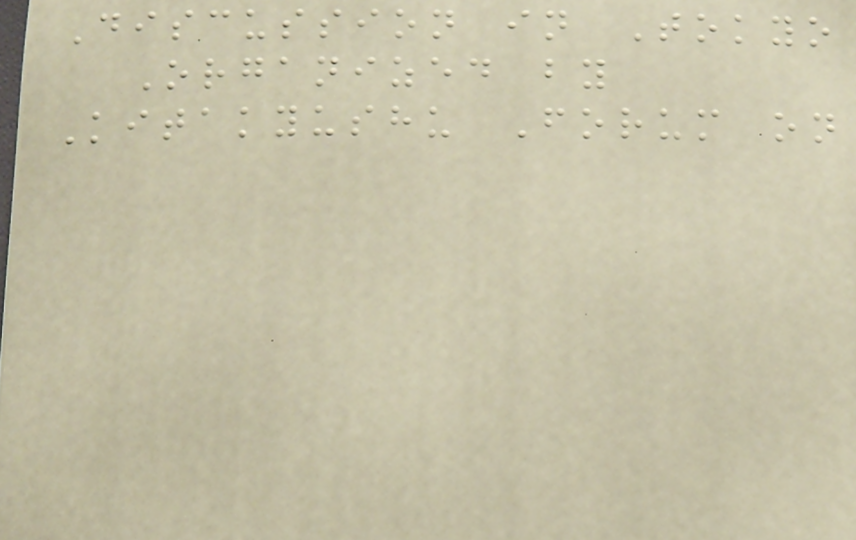Discussion in Tokyo
Organized by
Kitakyushu Forum on
